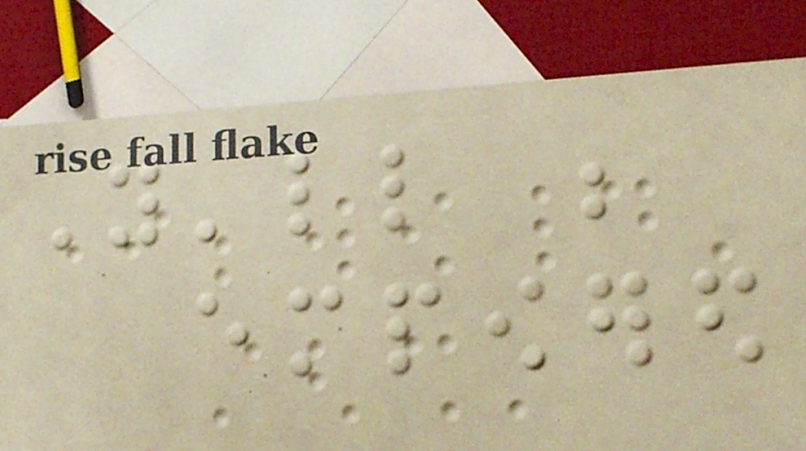You'll be
empowered
